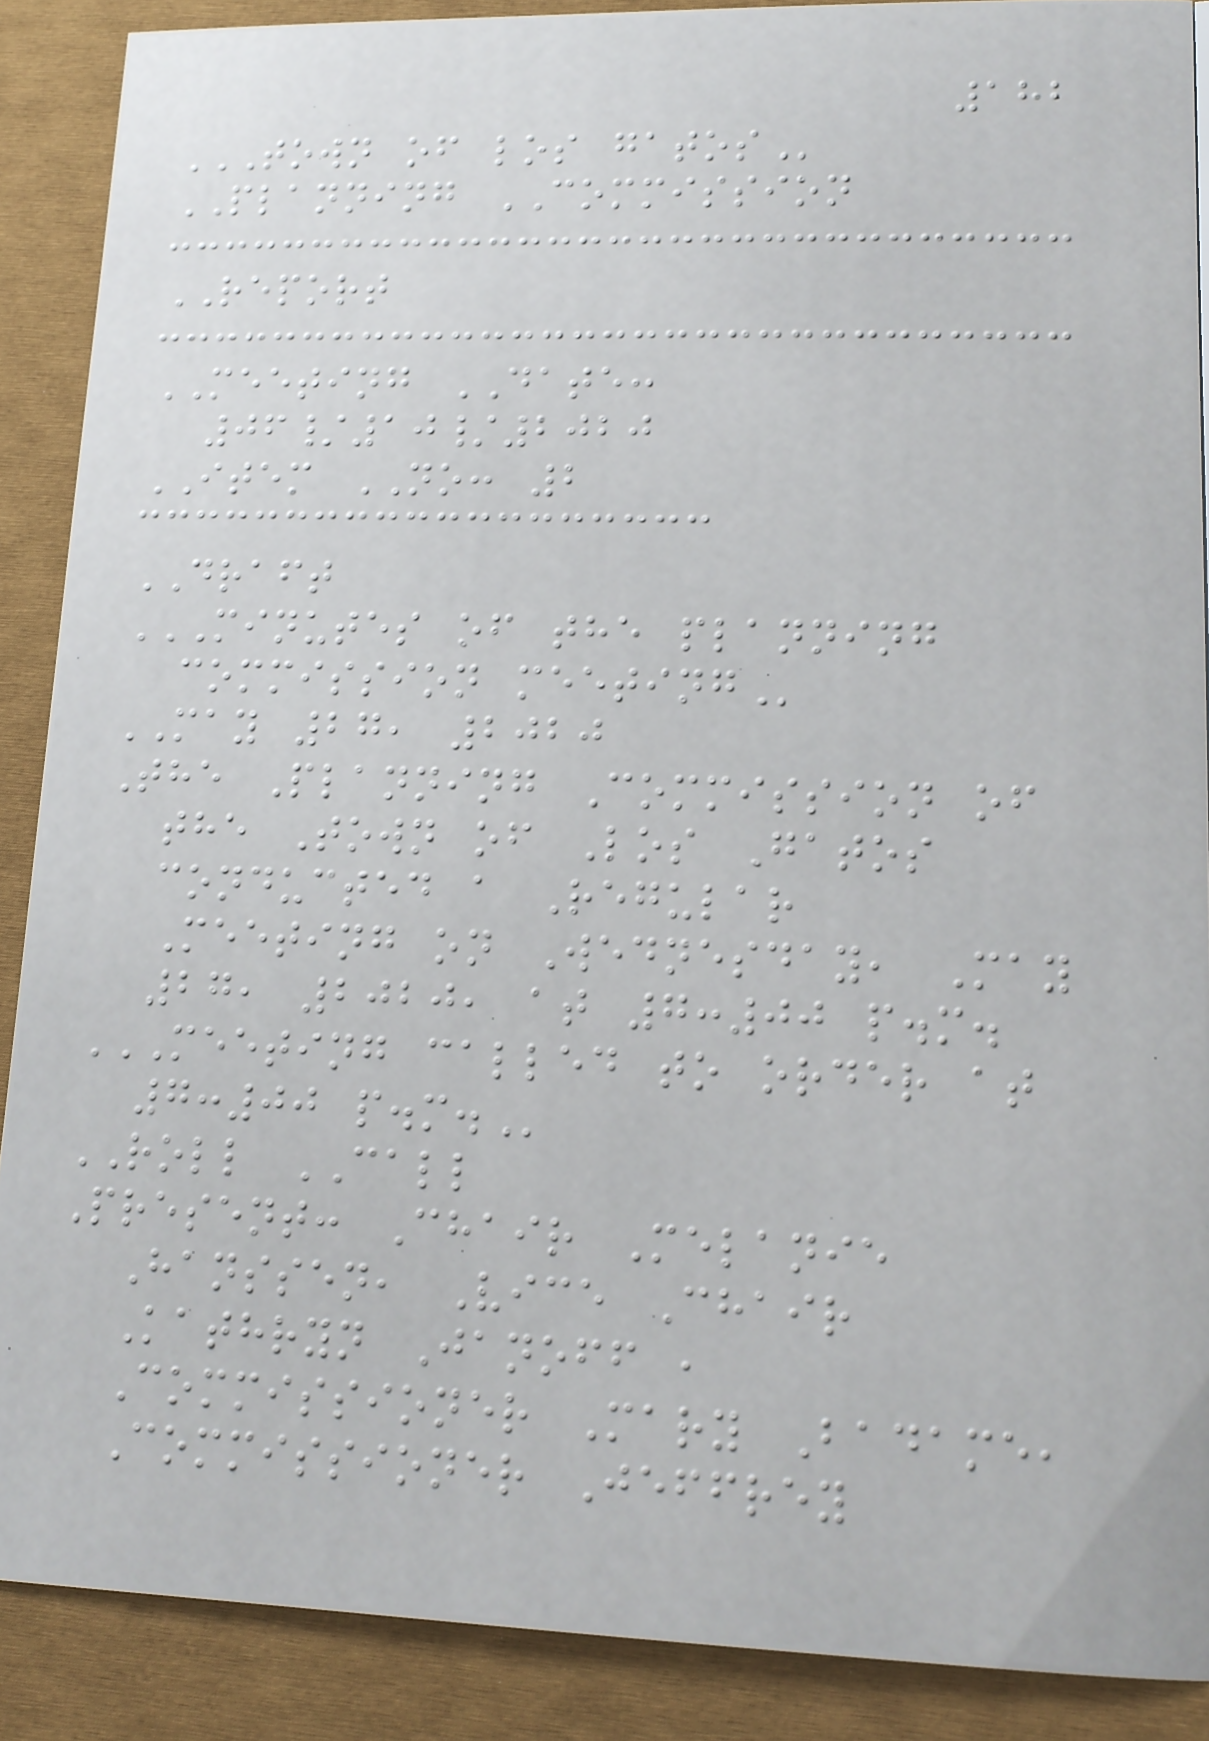182
TOWN OF LOS GATOS
PLANNING COMMISSION
REPORT
MEETING DATE:
06/10/2020
ITEM NO: 2
DRAFT
MINUTES OF THE PLANNING
COMMISSION MEETING
MAY 27, 2020
The Planning Commission of
the Town of Los Gatos
conducted a Regular
Meeting on Wednesday, May
27, 2020, at 7:00 p.m.
MEETING CALLED TO ORDER AT
7:00 P.M.
ROLL CALL
Present: Chair Melanie
Hanssen, Vice Chair
Kathryn Janoff ,
Commissioner Mary Badame,
Commissioner Jeffrey
